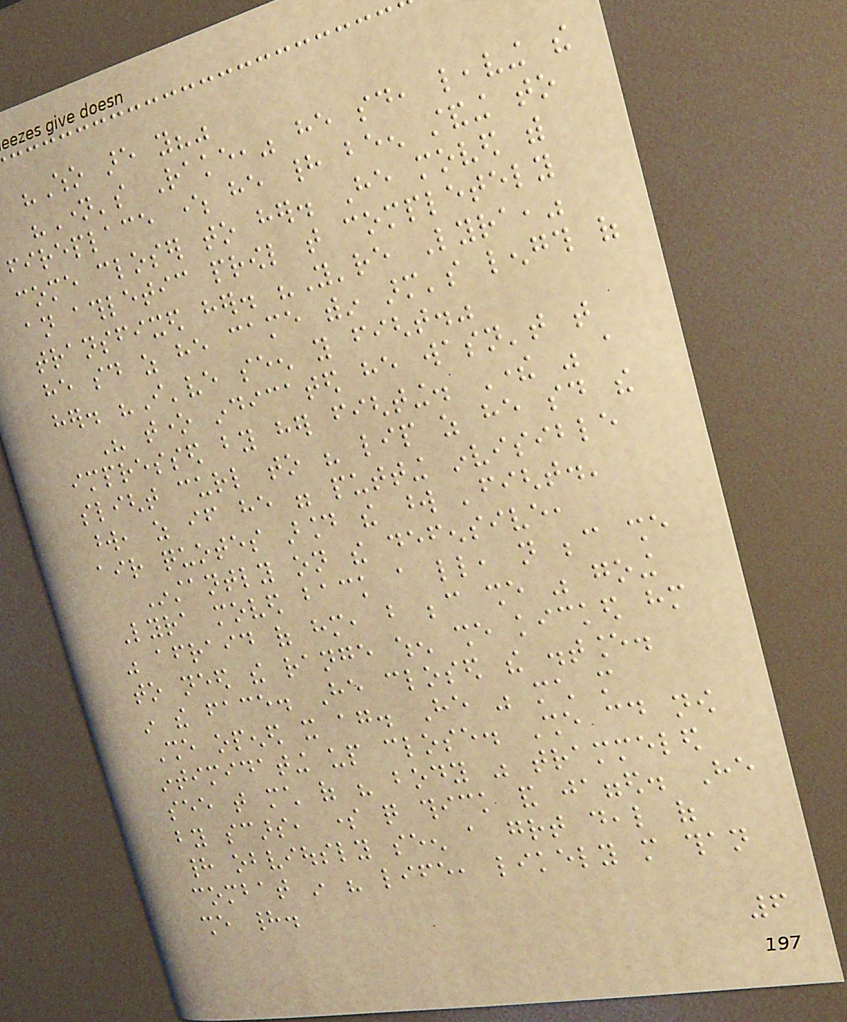"Who are you?"
"Name's Rake," he said, leaving the
fireplace where he had been standing to
come closer to her. He moved with
an athletic prowl that completely
transfixed her. "You're Lyra,"
he said as he came within arm's length of
her. "I've seen you fight."
His tone indicated he wasn't that
impressed by her fighting. There was a
slight curl to his lip as he said the
word, as if he were putting invisible
air quotes around the word 'fight.'
Instantly on the defensive,
Lyra moved back a little, not because she
was afraid of him, but because she was going
to need the range when she kicked him
in the face. He closed the distance.
She opened it again. He was much more
intimidating up close. She could now
see that much of his body was trammeled
by scars, some quite thick and jagged. He
had obviously seen a great deal of
combat in his life, likely more than
she had.
6
